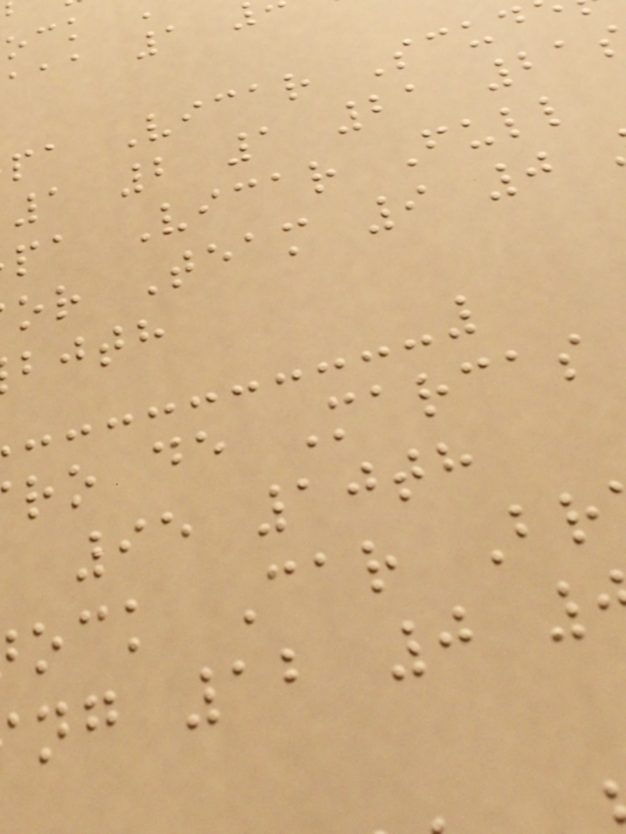pa Vicar Scud
1 2 1 21 21
pa Vicar Full
or Team 9 0
bjth
ro de Marcas
95 10th
ock Car Br
ng 12 0
